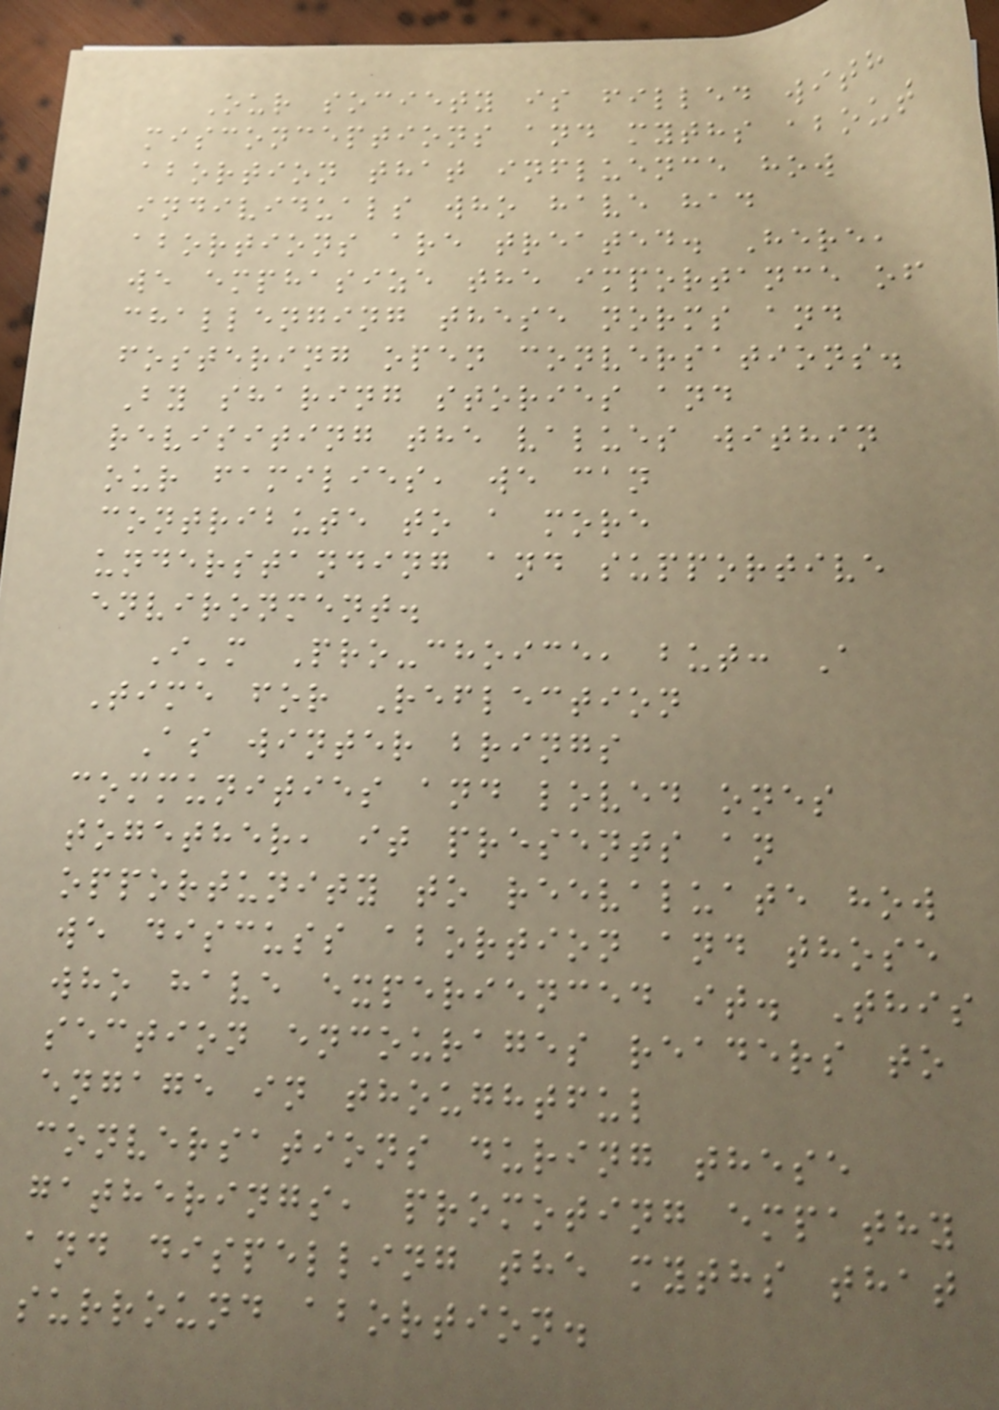Our society is filled with
misconceptions and myths about
abortion that influence how
individuals who have had
abortions are treated. Here,
we emphasize the importance of
challenging these norms and
fostering open conversations.
By sharing stories and
revisiting the values within
our families, we can
contribute to a more
understanding and supportive
environment.
I'm Pro-choice, but: A
Time for Reflection
As winter brings
communities and loved ones
together, it presents an
opportunity to reevaluate how
we discuss abortion and those
who have experienced it. This
section encourages readers to
engage in thoughtful
conversations during these
gatherings, promoting empathy
and dispelling the myths that
surround abortion.
